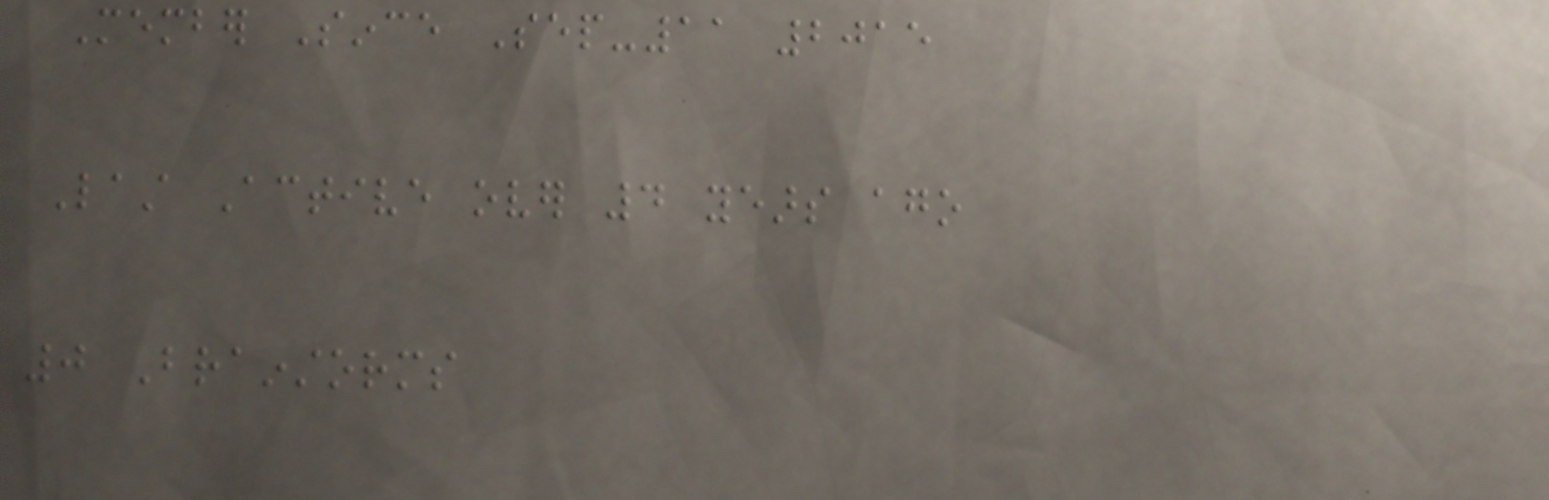Member Since Sep-11 2015
Last Active over 4 years ago
0 Brainstorms
